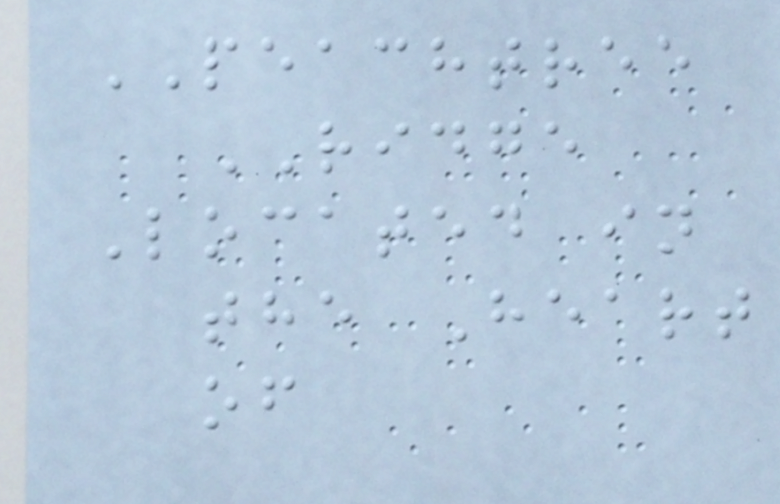PEACHTREE
RIDGE
Located in
the Heart
of
